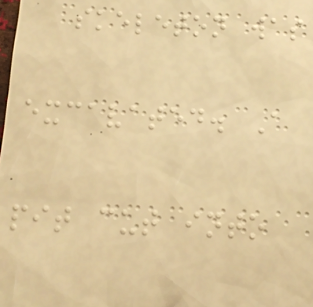skeleton was
excavated. A
pit cut into
